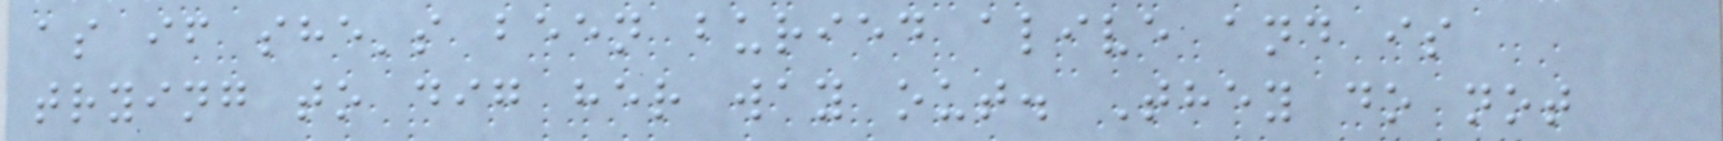as if she's been buried alive and is
trying to dig her way out. They do not
